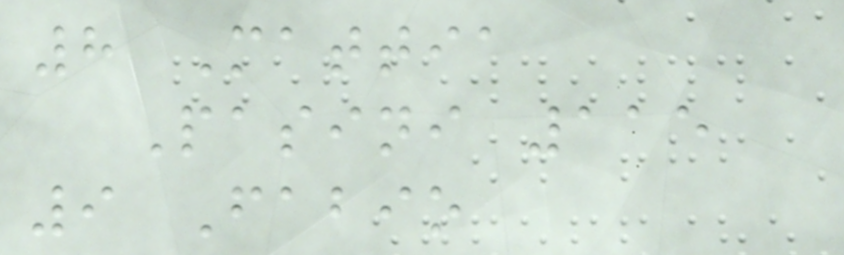8 Mattia
Pasini 115
9 Fabio
